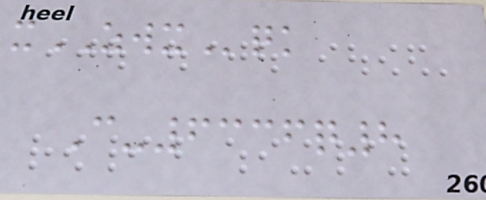xZWXqk
C-6336q8
